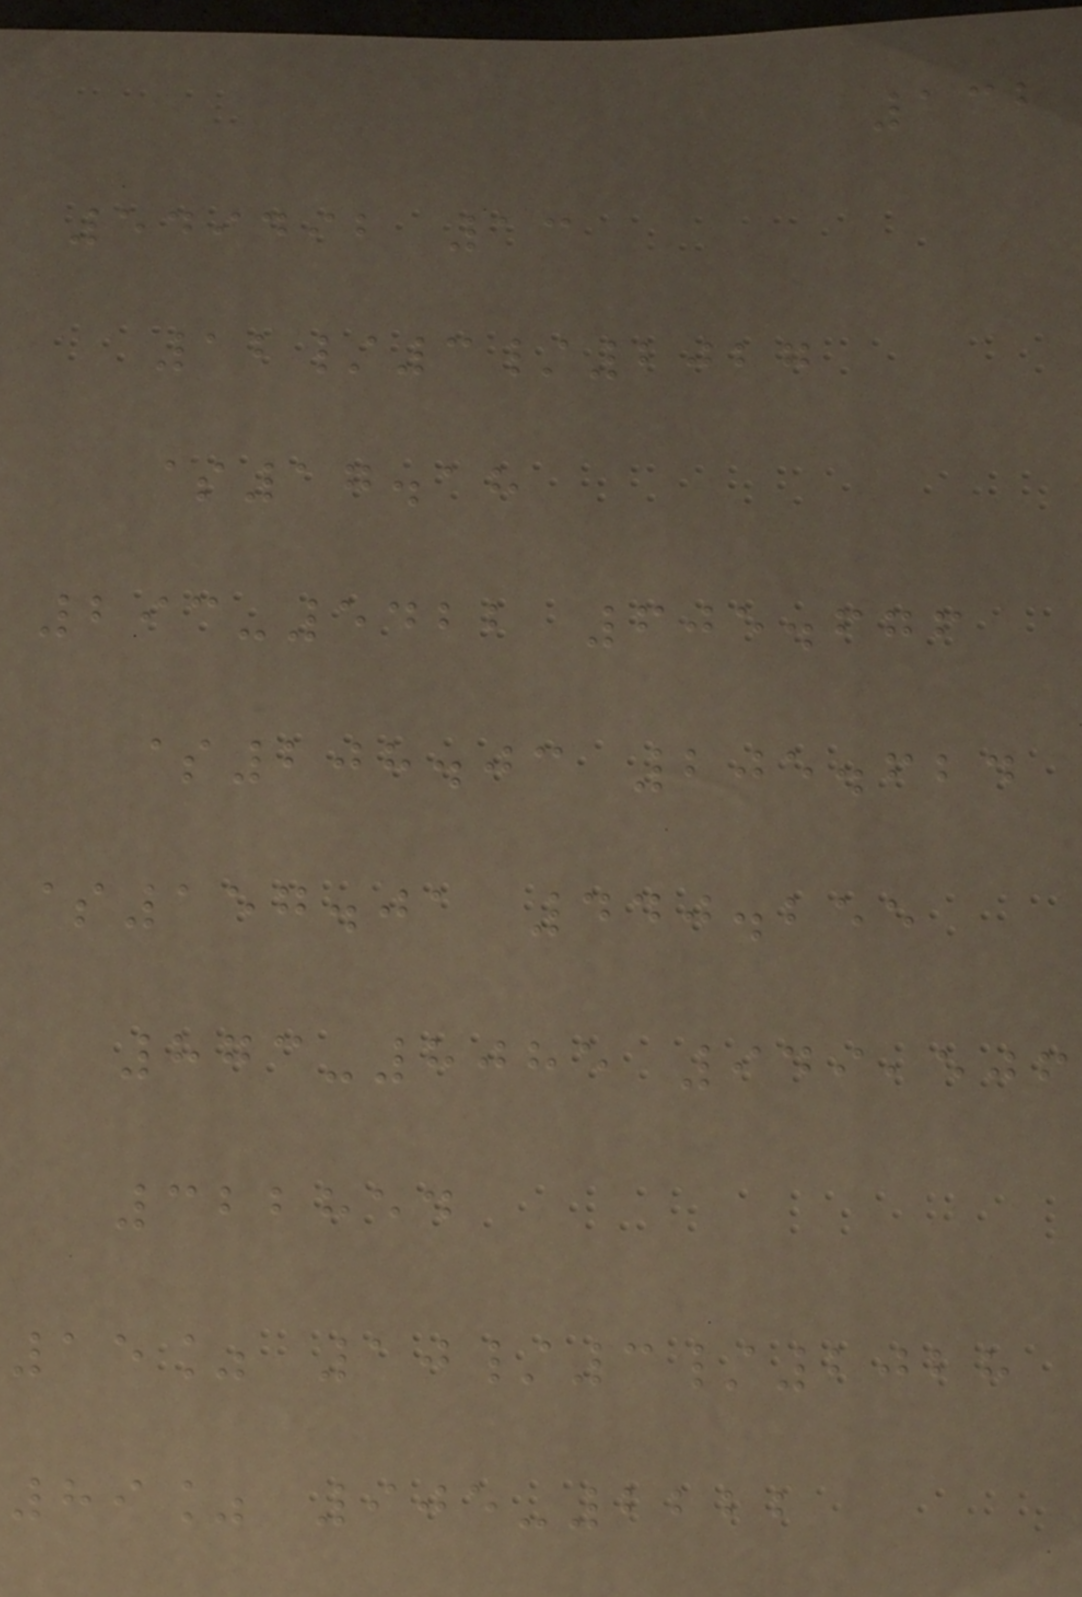132
549492 13
12/3/2027
$17.18
293-5422 605.676
$208.03 205.624
$157.01 440.255
873-8085 949,506
322854
15% 10/3/2028
89% 905-2222
